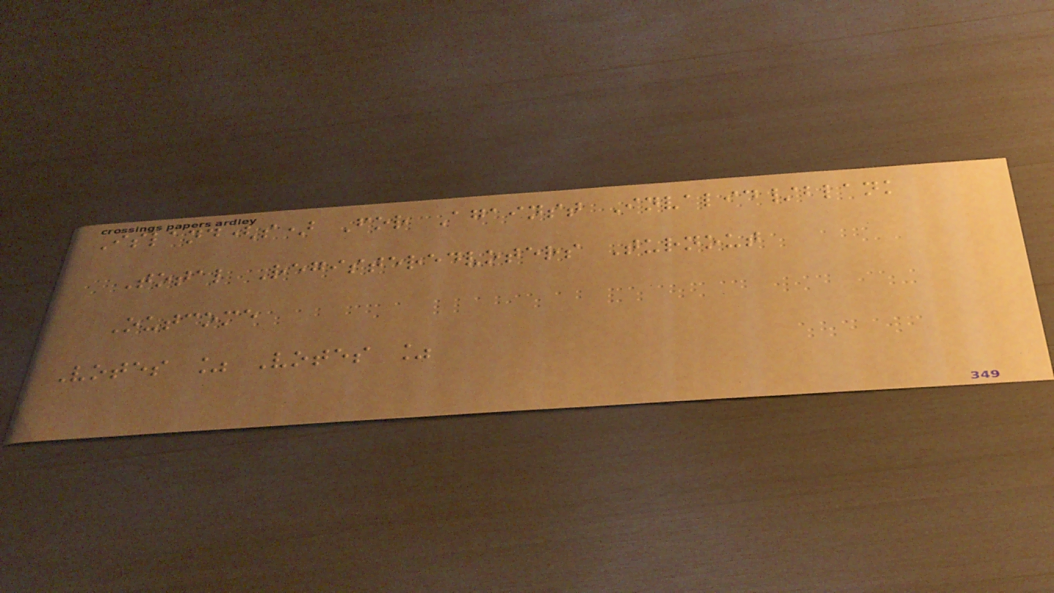Island(s) For Against Invalid/blank
Total Registeredvoters Turnout
Outcome
Votes % Votes %
